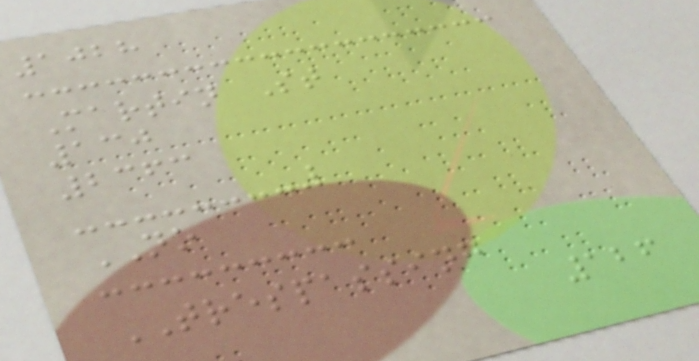1028
Martin St
130
2363
NO
TRESPASSING
126
